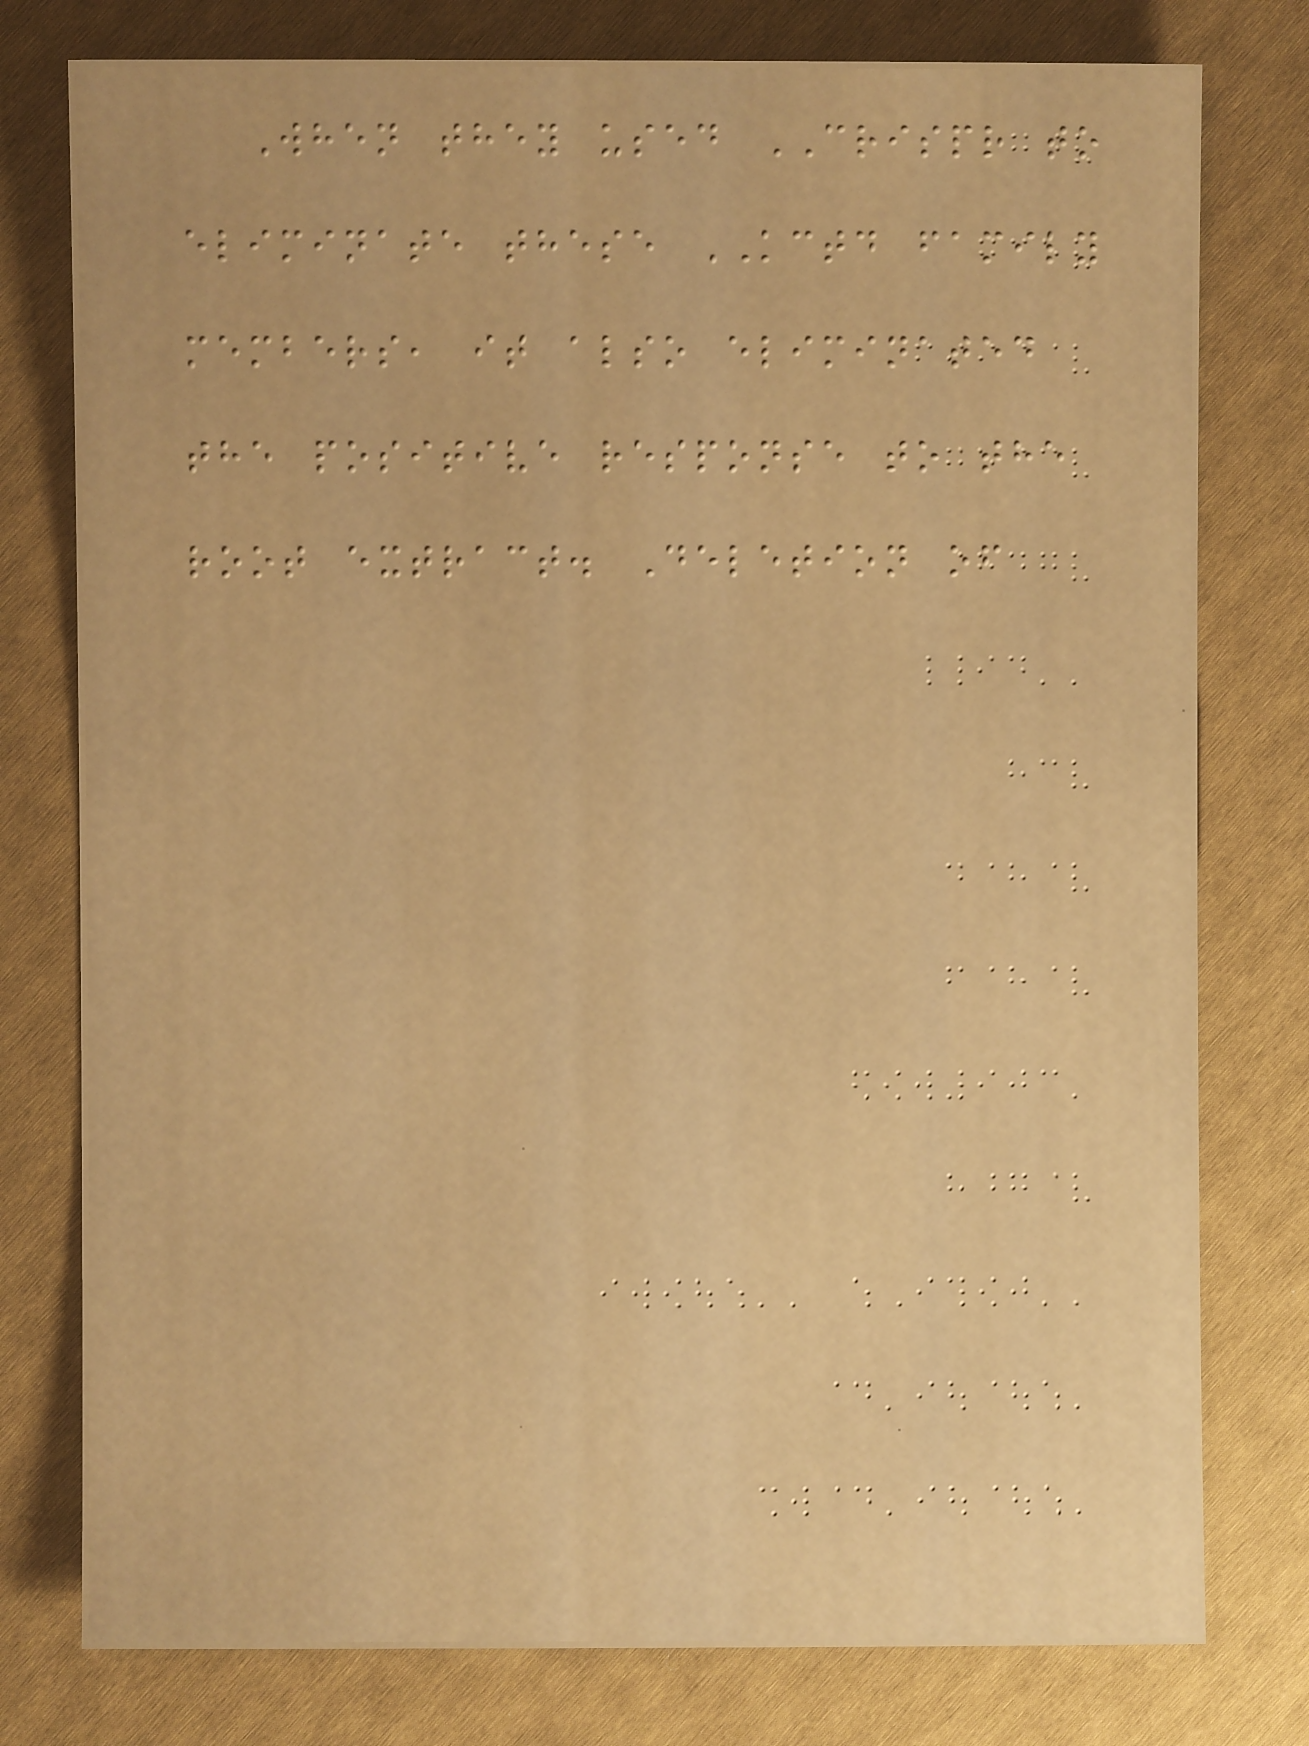When they used CRISPR to
eliminate these KCTD family
members, it also eliminated
the positive response to the
root extract. Deletion of
